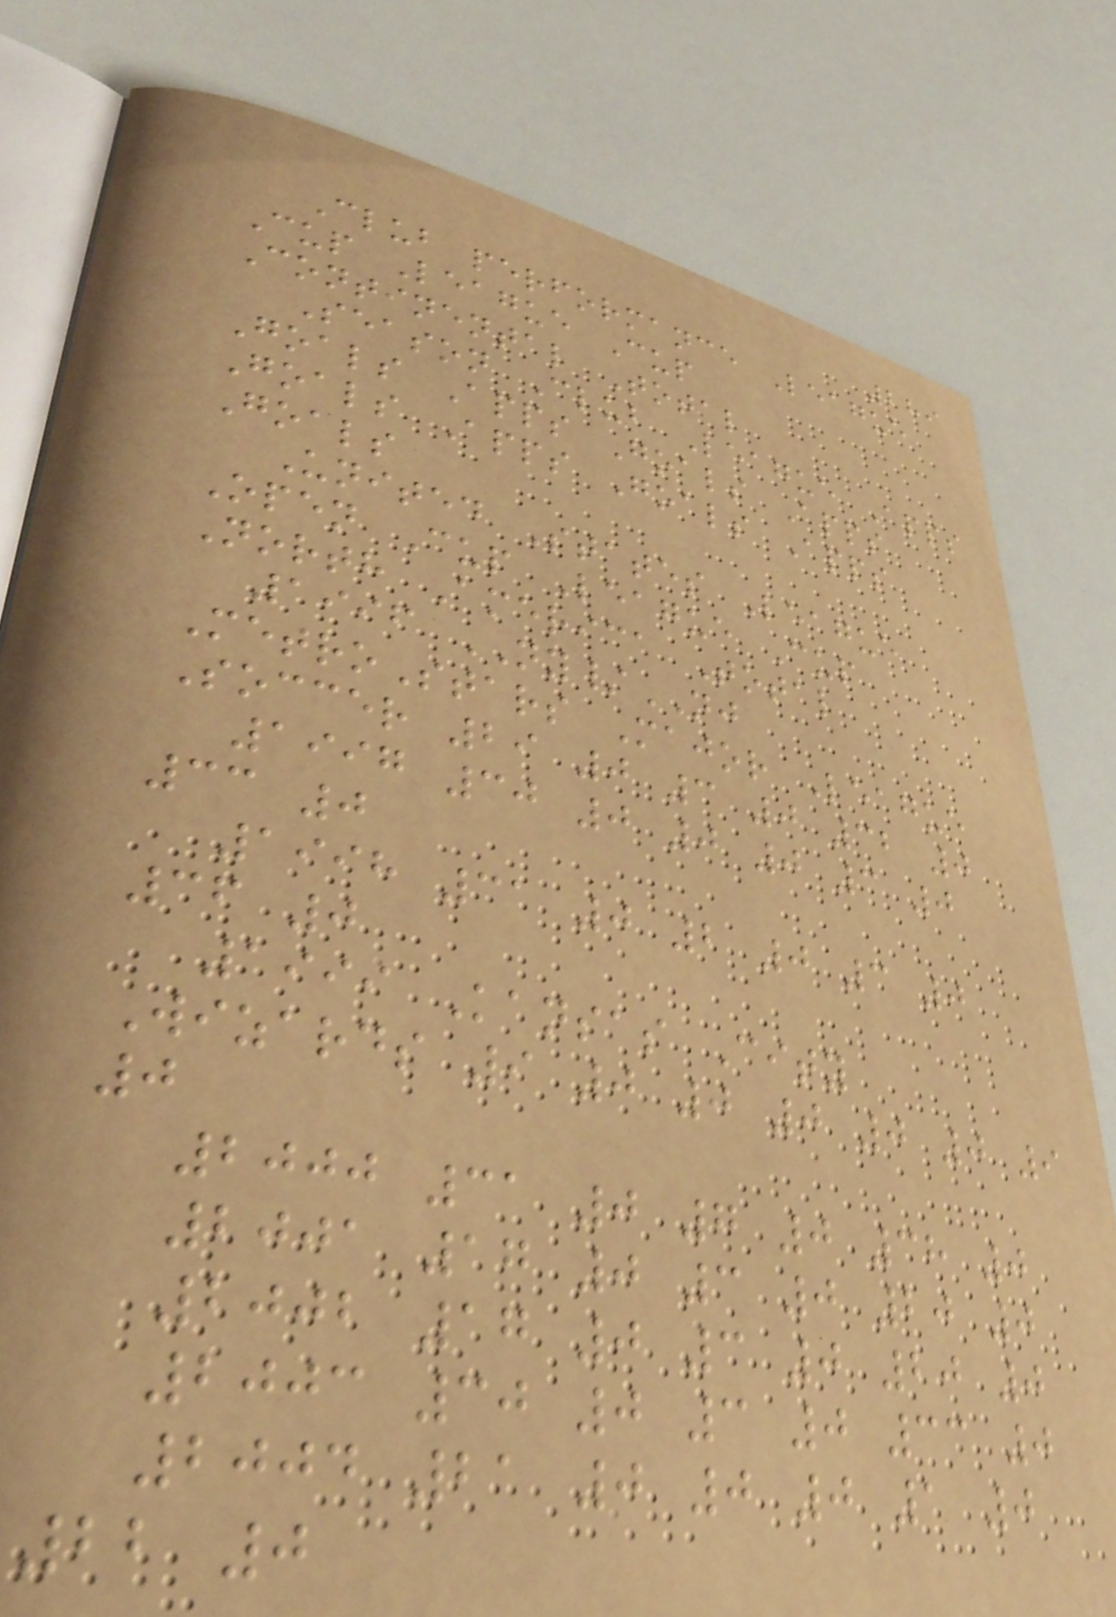289
Club performance League
Cup League Cup
Continental Total
Season Club League Apps
Goals Apps Goals Apps
Goals Apps Goals Apps
Goals
United States League
Open Cup League Cup
North America Total
1996 NY/NJ
MetroStars Major League
Soccer 29 0 3 0 32 0
1997 30 0 0 0 3 0
33 0
1998 31 0 2 0 3 0
36 0
1999 Kansas City
Wizards 9 0 0 0 0 0 9
0
2000 31 0 7 0 38 0
2001 17 0 3 0 20 0
2002 17 0 3 0 20 0
2003 30 0 3 0 33 0
2004 21 0 0 0 1 0
22 0
